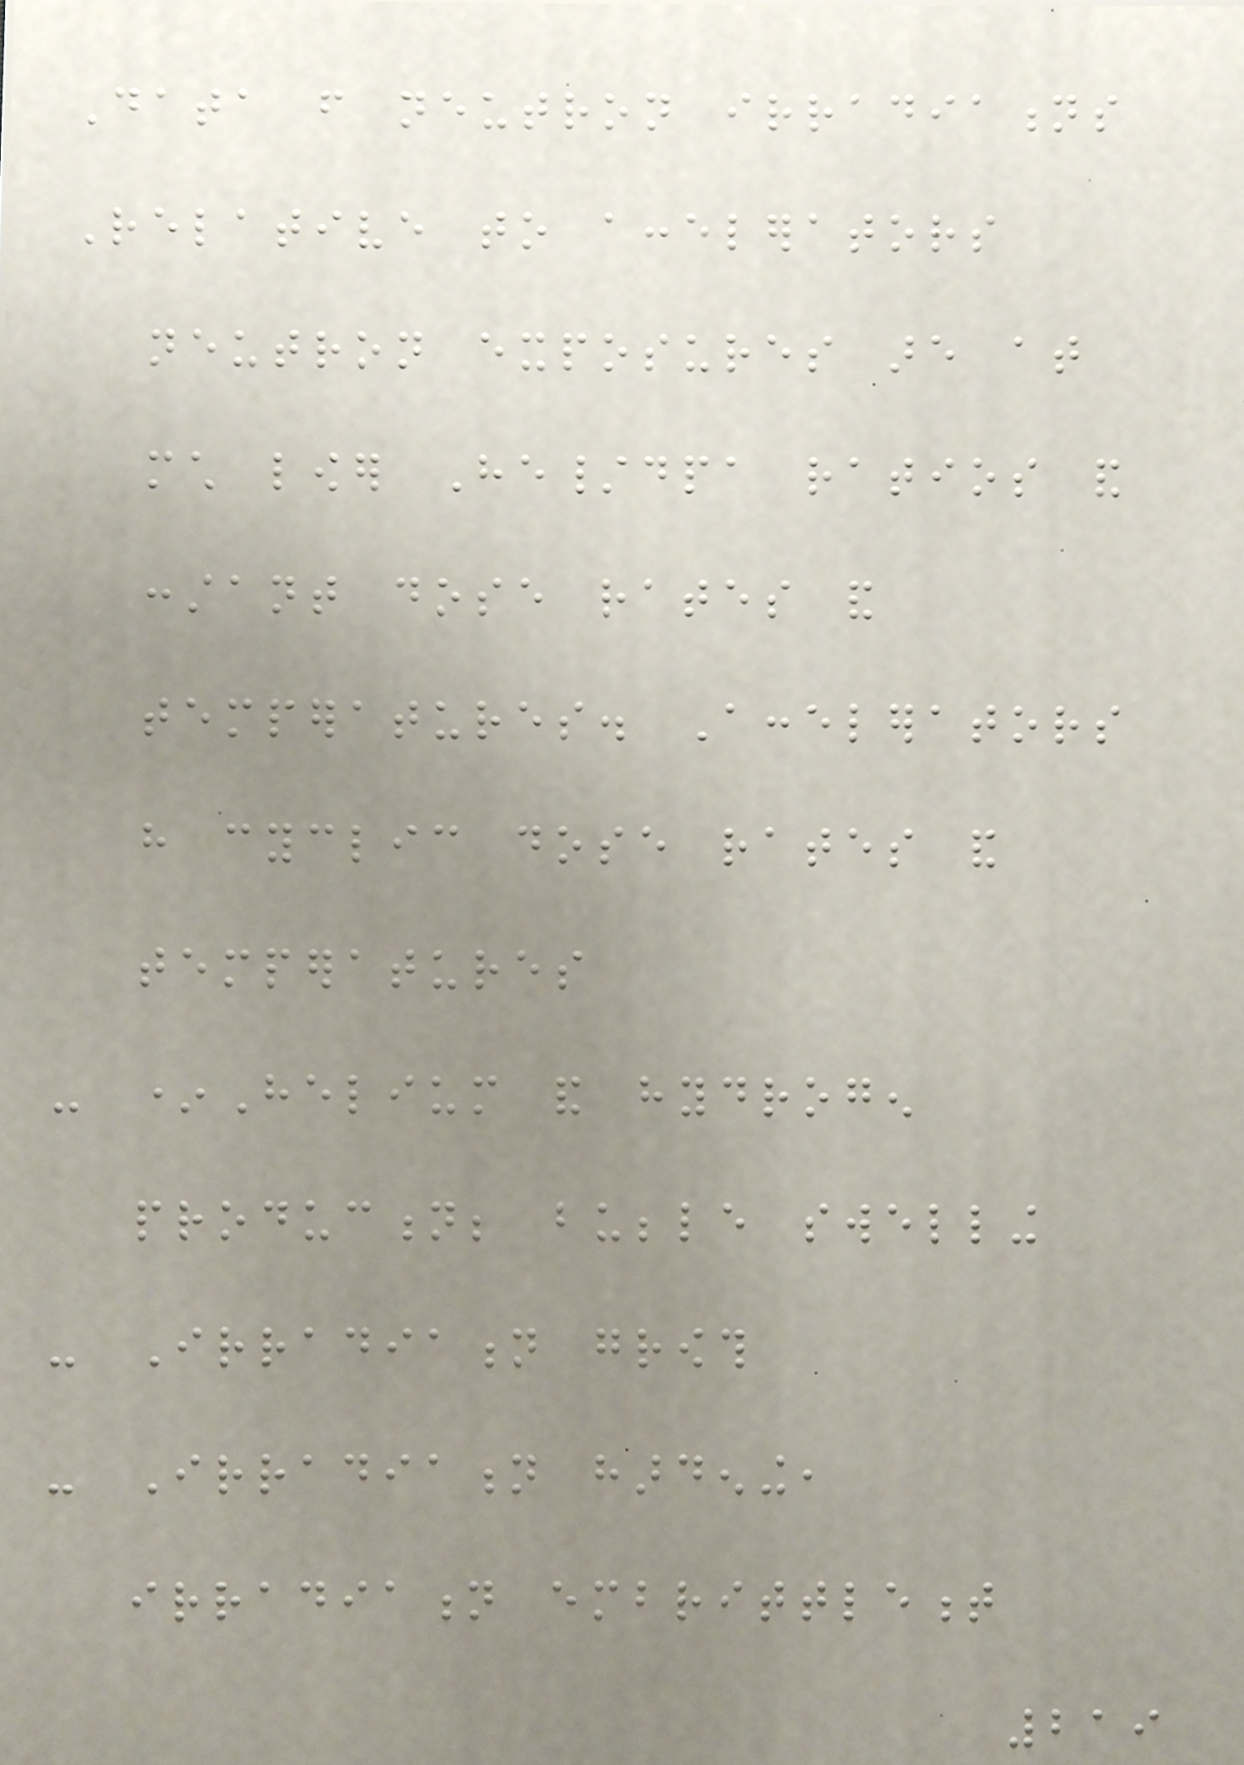Data from neutron irradiations
Relative to accelerators
neutron exposures are at
much lower He/dpa ratios and
constant dose rates and
temperatures. Accelerators
have cyclic dose rates and
temperatures
- *Helium and hydrogen
production; bubble swelling
- Irradiation growth
- Irradiation hardening,
irradiation embrittlement
219
